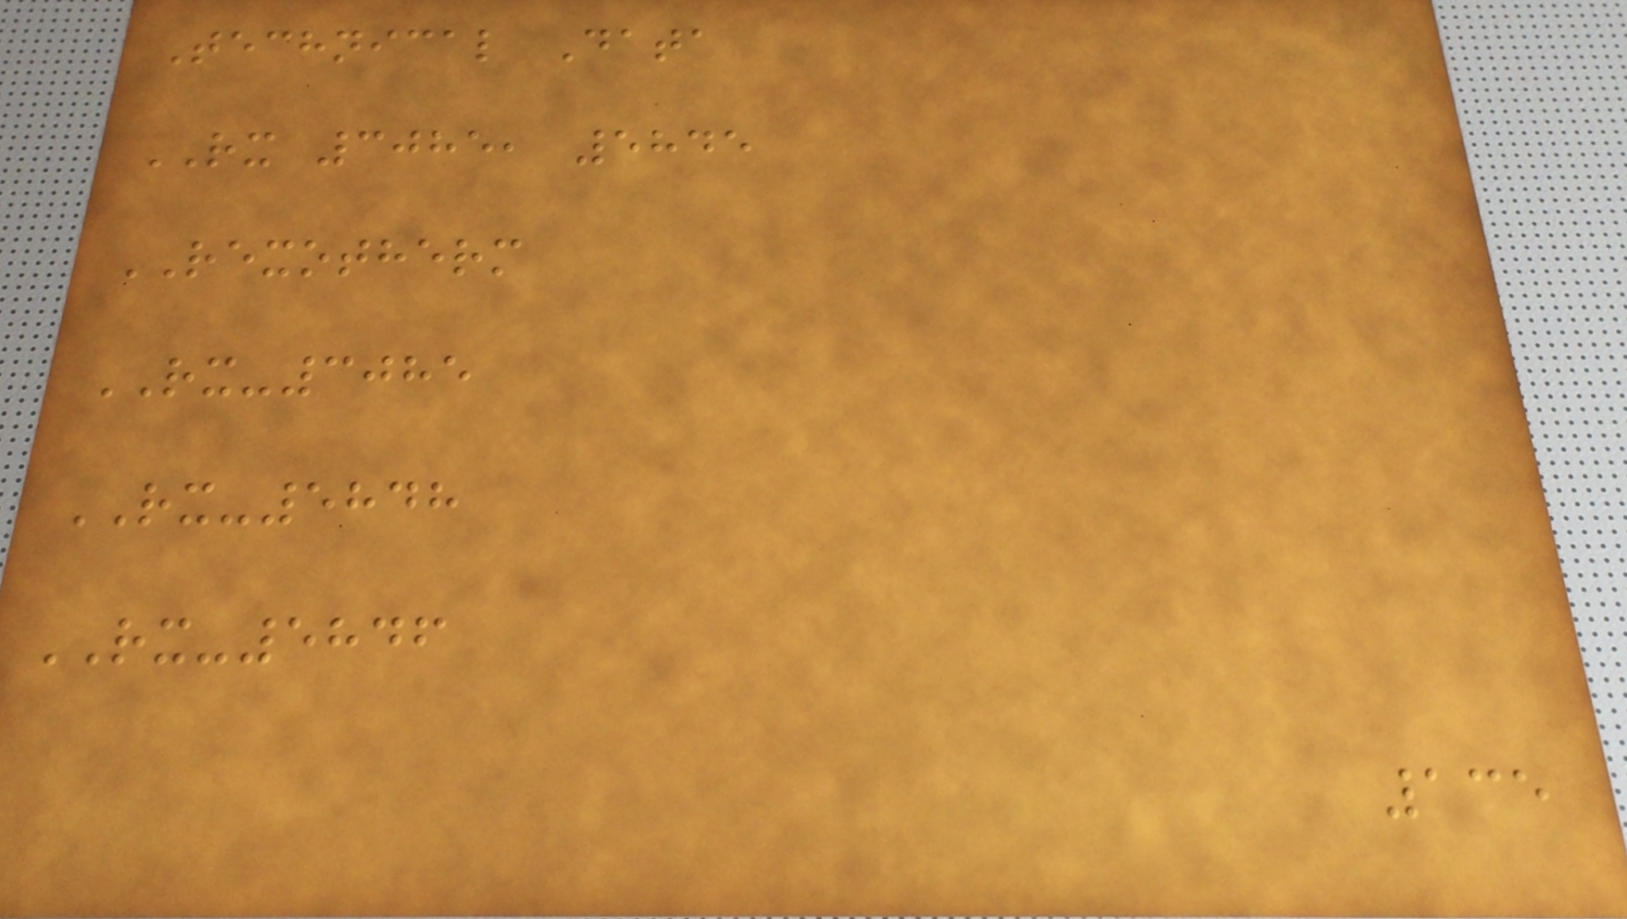Technical Data
RX 3085, 5845
REXOTHERM
RX-3085
RX-5848
RX-5846
135
